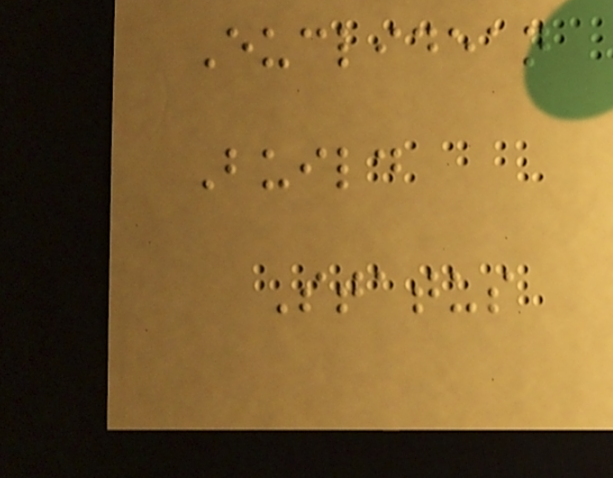Euclidean
Build
Status
